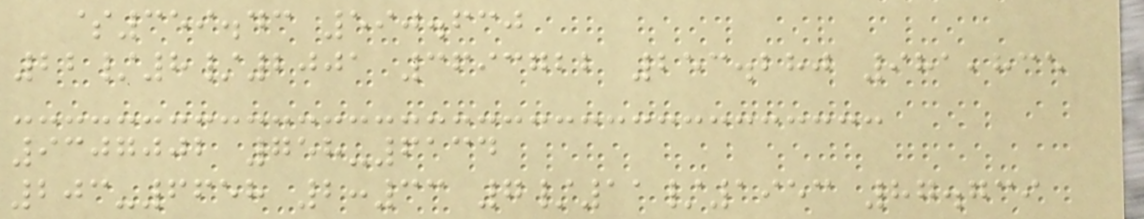$359.43 590.630
22/8/2001 3693722 253.280 981,835
9307002 758-6134
203-6658 2:33 7/11/1953 87.739
